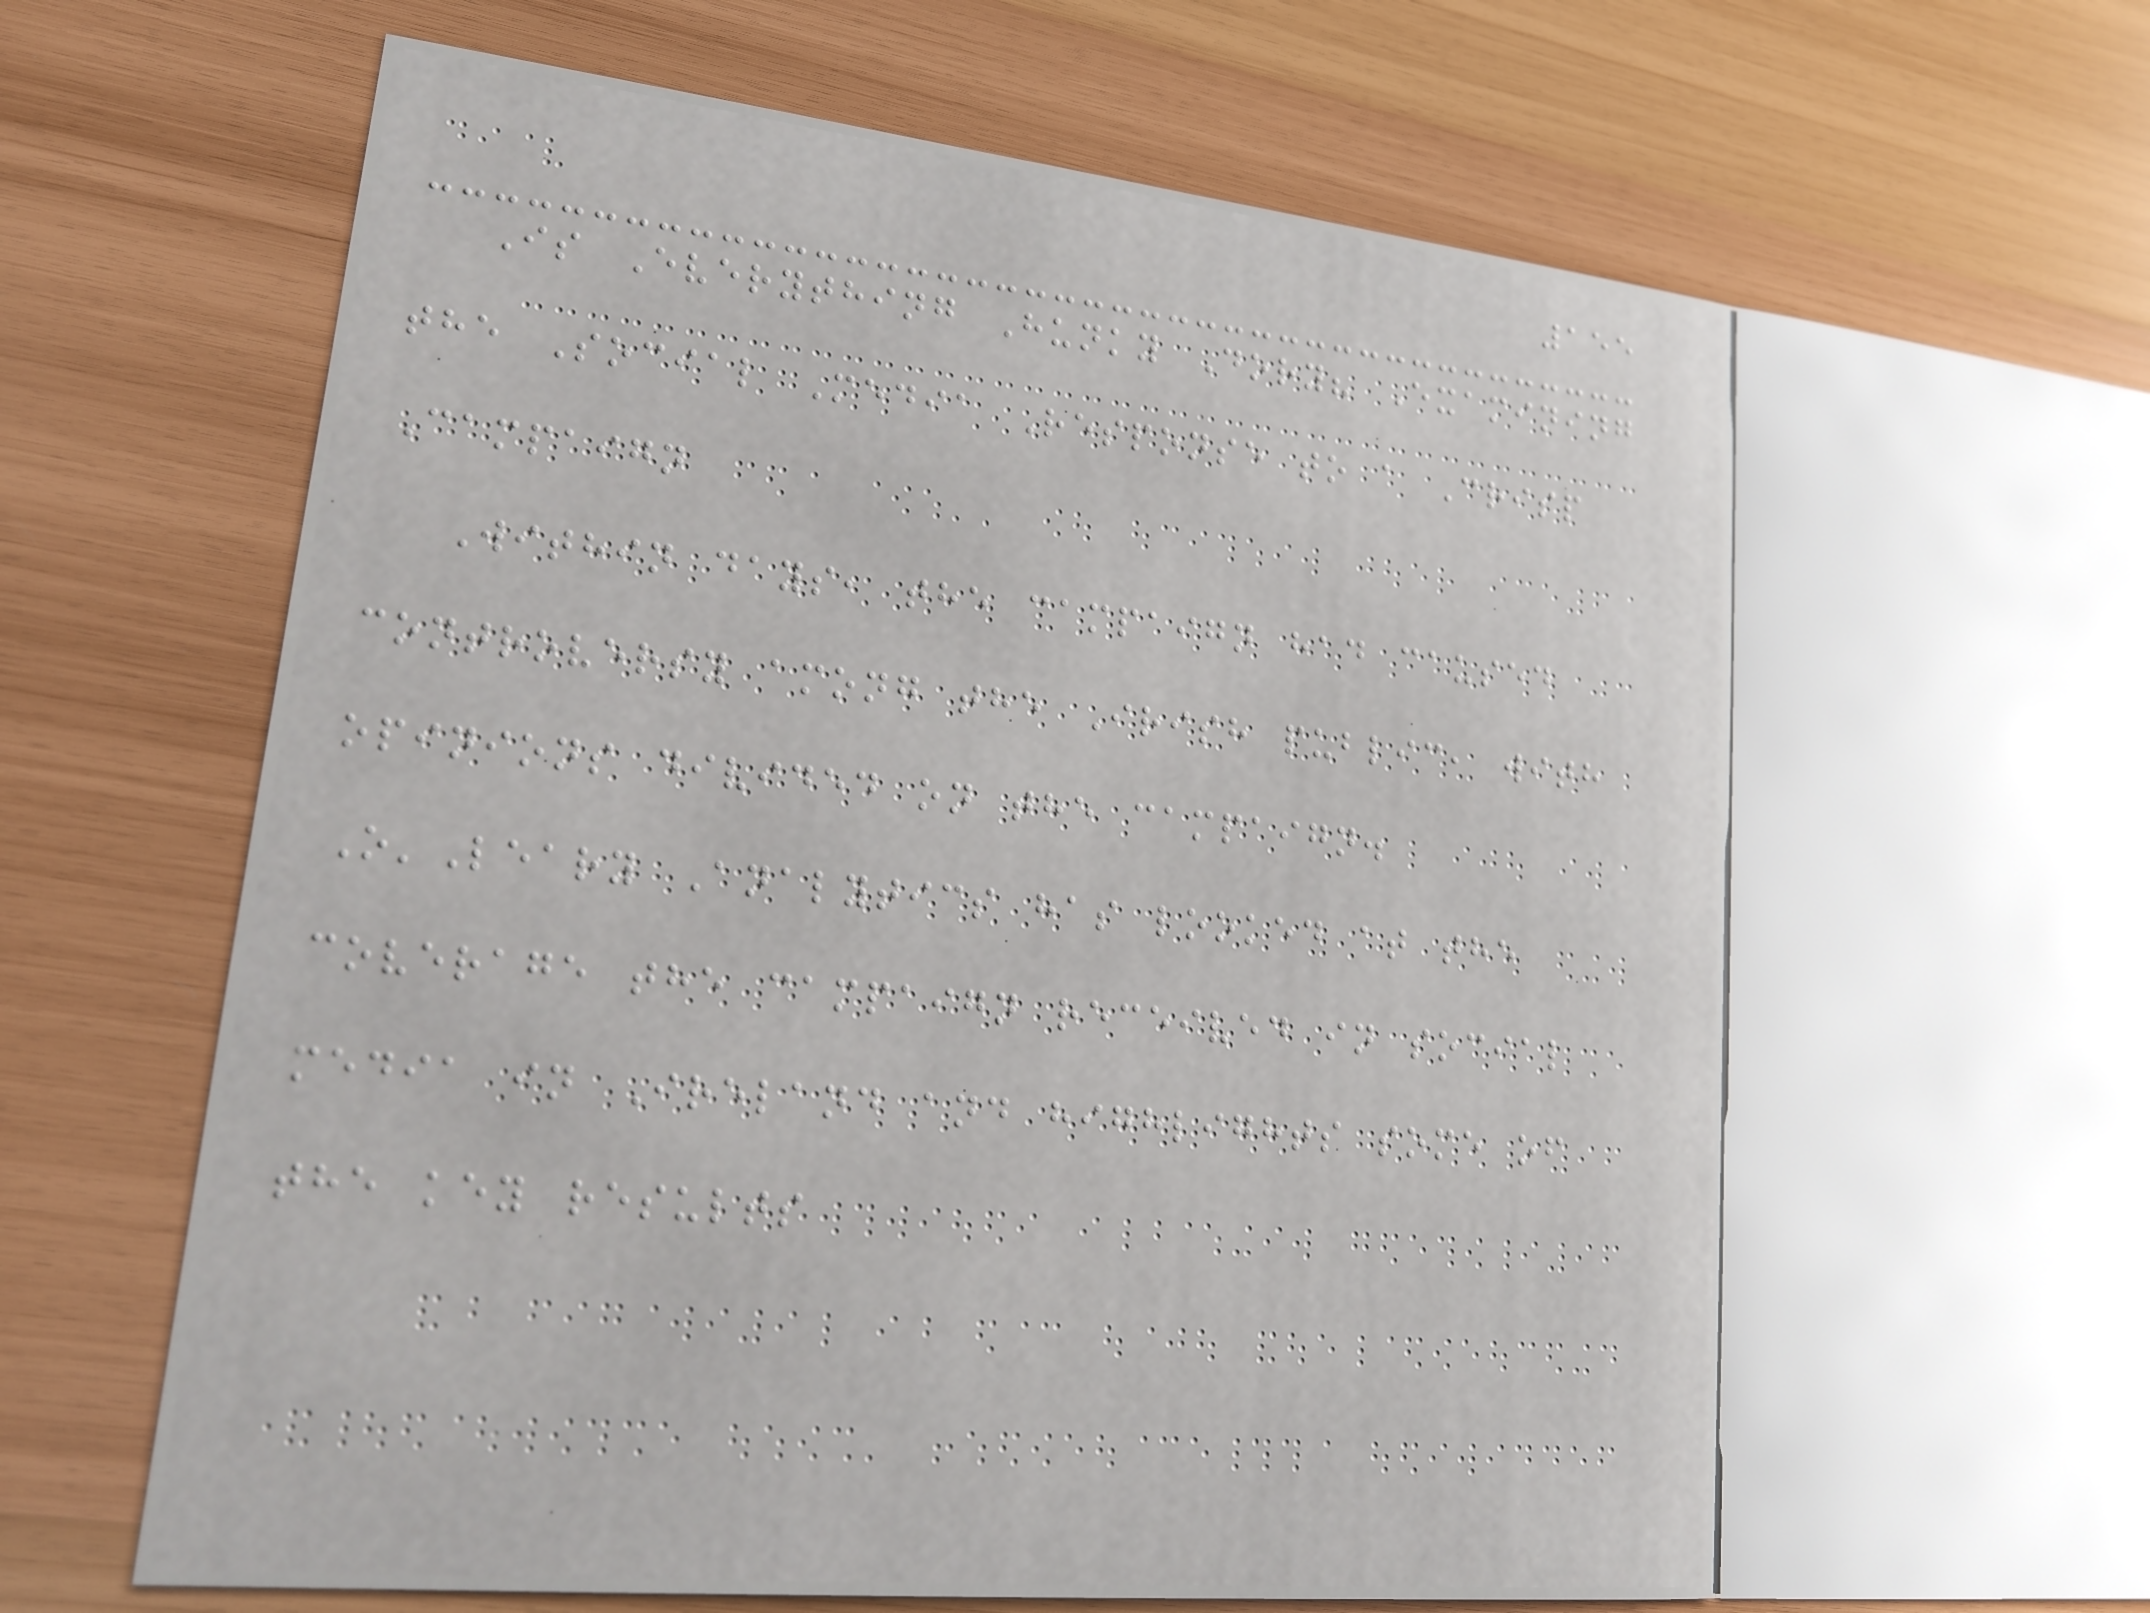155
Is Everything Hunky Dory? Examining
the Social Media Response to a Crisp
Campaign
Within days, the campaign had caused
controversy among the Irish public, with
opinions divided on the campaign.
O'Leary Analytics has looked at the
coverage the campaign received in social
media in Ireland and highlights some of
the key results
